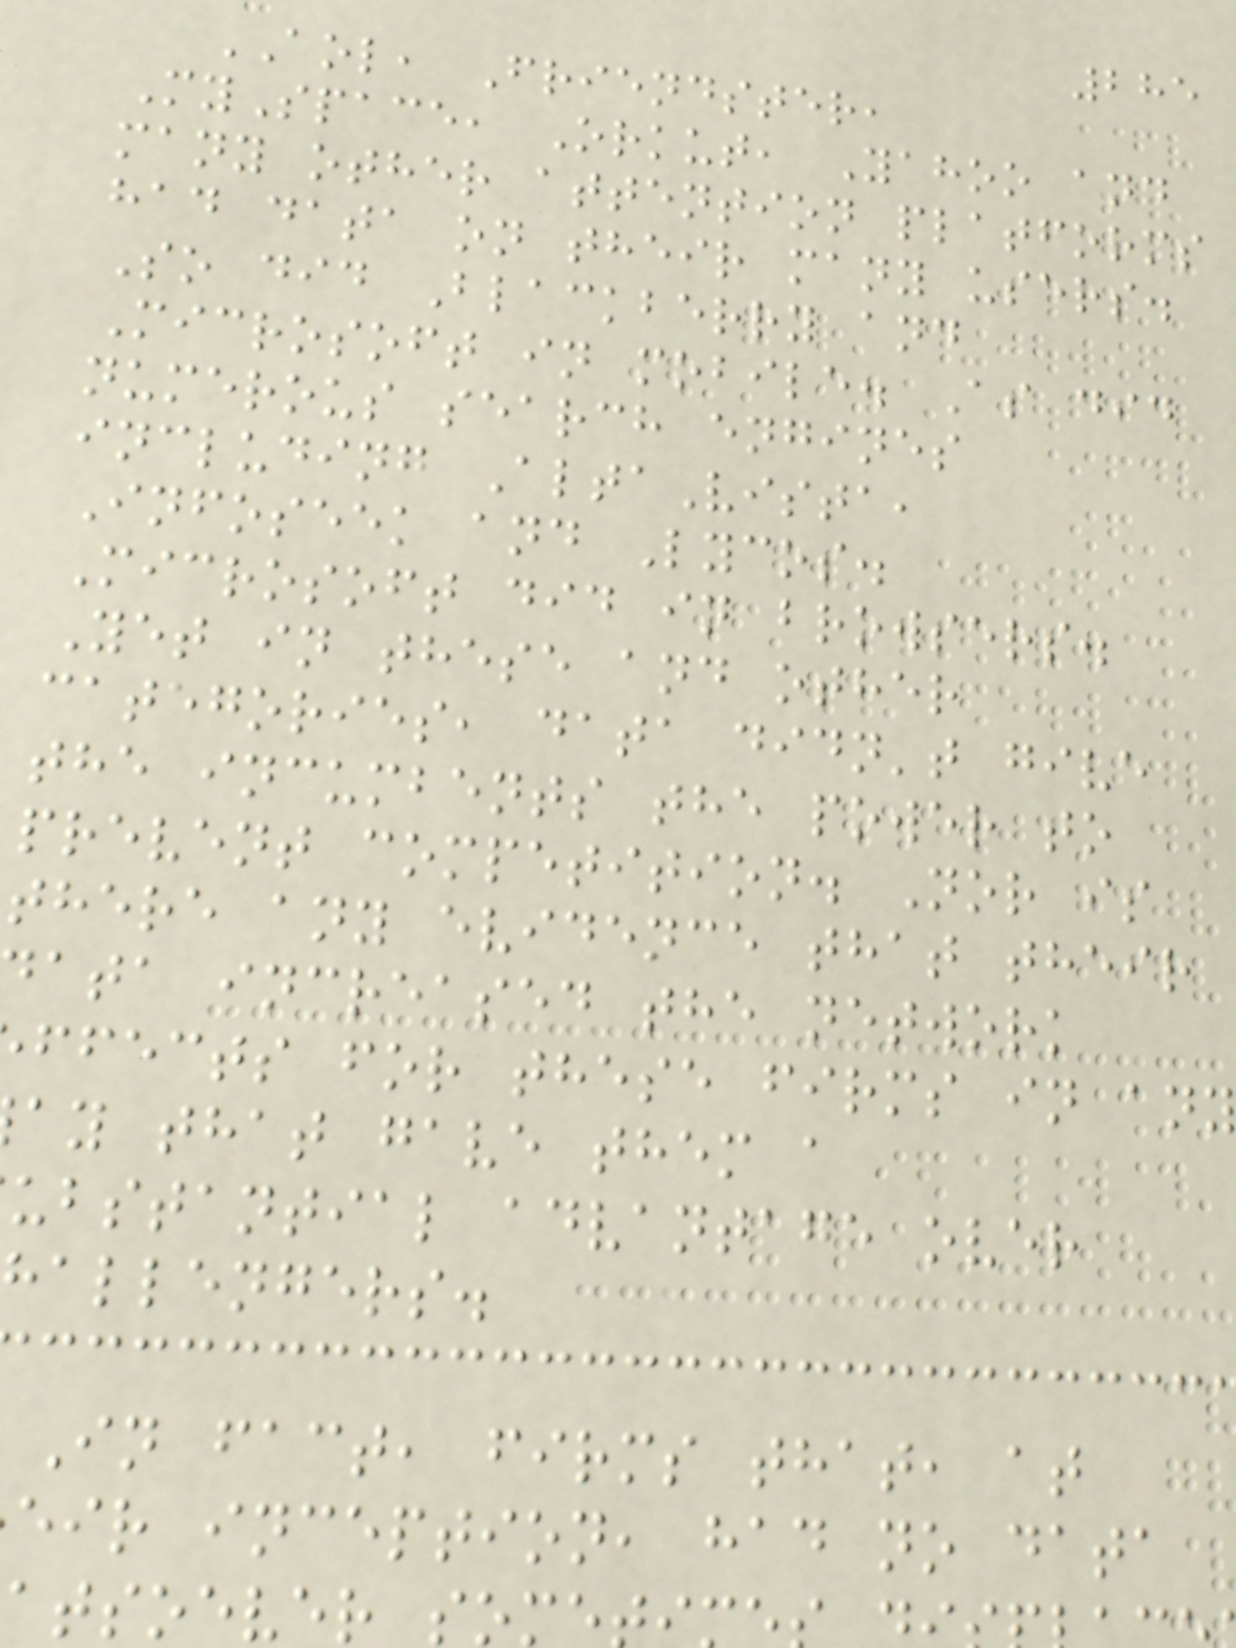285
AOL, Friendster,
MySpace, Orkut, Yahoo and
many other attention platforms
had data on their many users.
So did Blackberry and
Microsoft in mobile. As did
numerous search engines
including AltaVista,
Infoseek and Lycos.
Microsoft did in browsers.
Yet in these and other
categories, data didn't give
the incumbents the power to
prevent competition. Nor is
there any evidence that their
ata increased the network
ffects for these firms in any
ay that gave them a
ubstantial advantage over
hallengers.
In fact, firms that, at
eir inception, had no data
atsoever so
